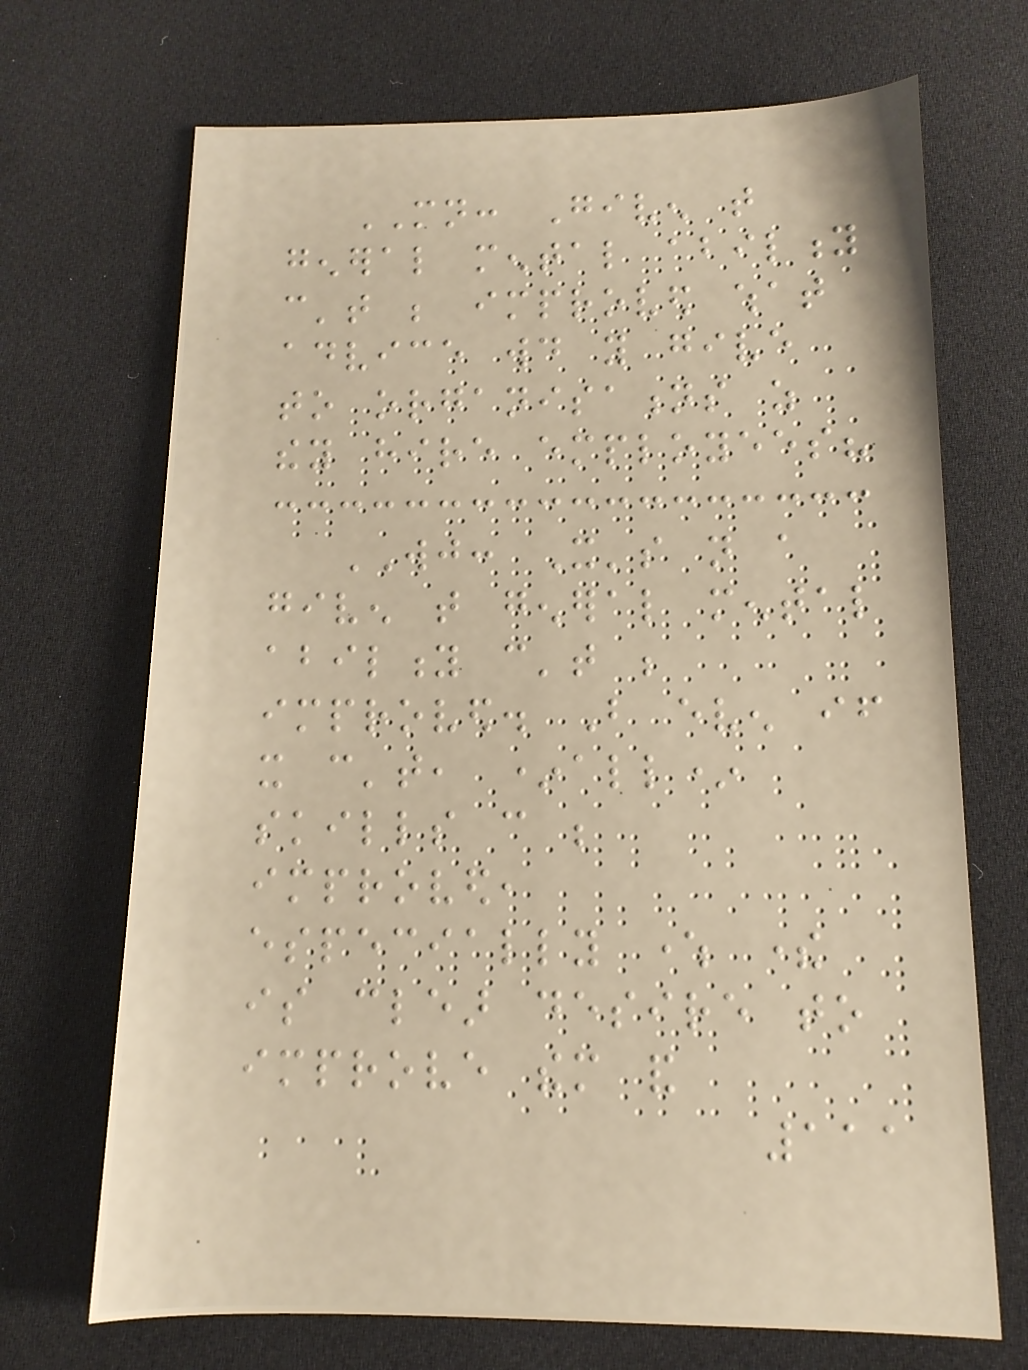MN: Given that
general mental ability
can't be improved what
advice would you give
to organisations as
they hire employees?
WJ: It's not a
given that general mental
ability can't be
improved. But even if
it can't, *all*
skills can be
improved,
especially where there
is clear desire to
improve them and
111
